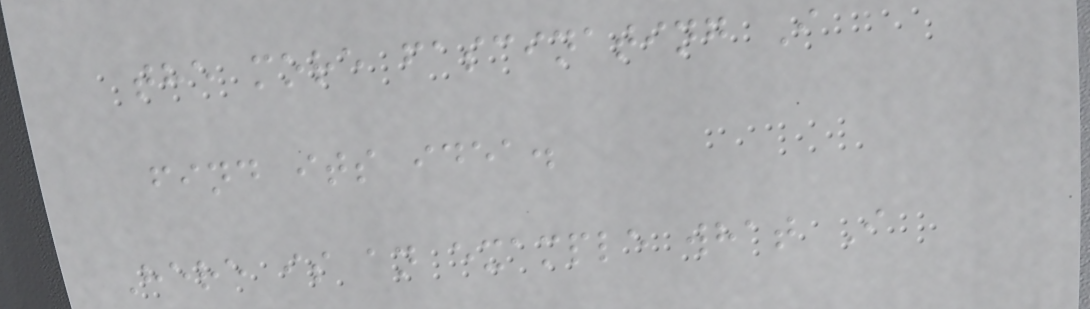the more fascinating I
find its idea.
Here is an example what I
